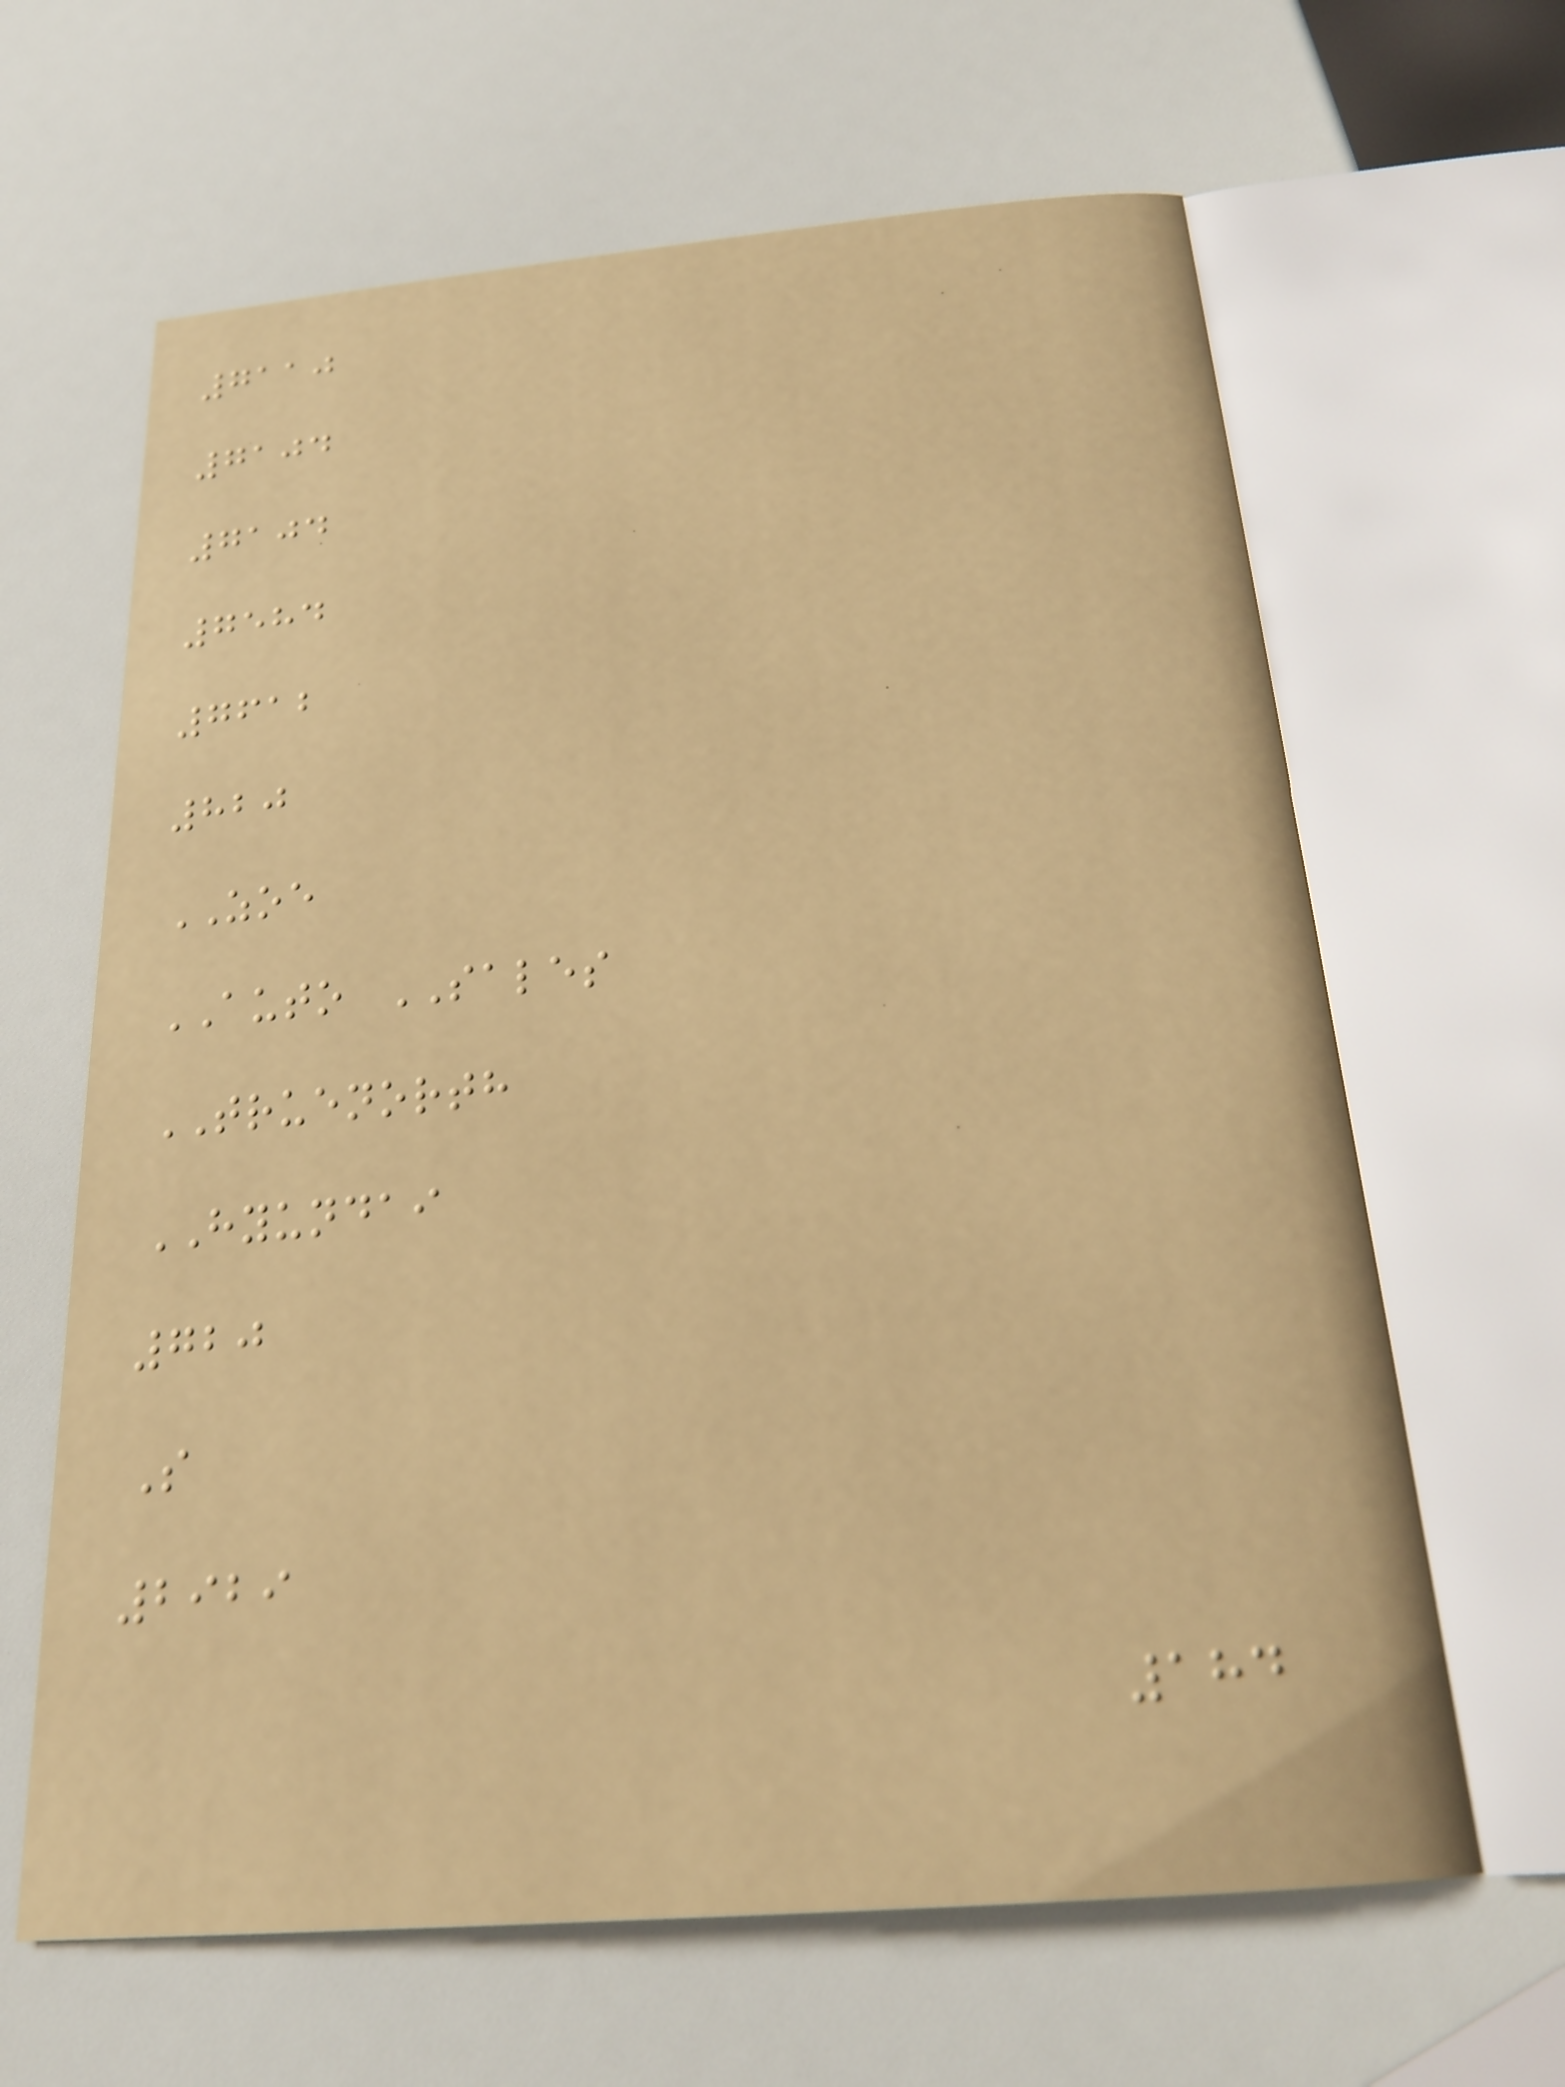7110
7104
7104
7584
7612
820
ZOE
AUTO SALES
TRUENORTH
HYUNDAI
720
S
2929
184
